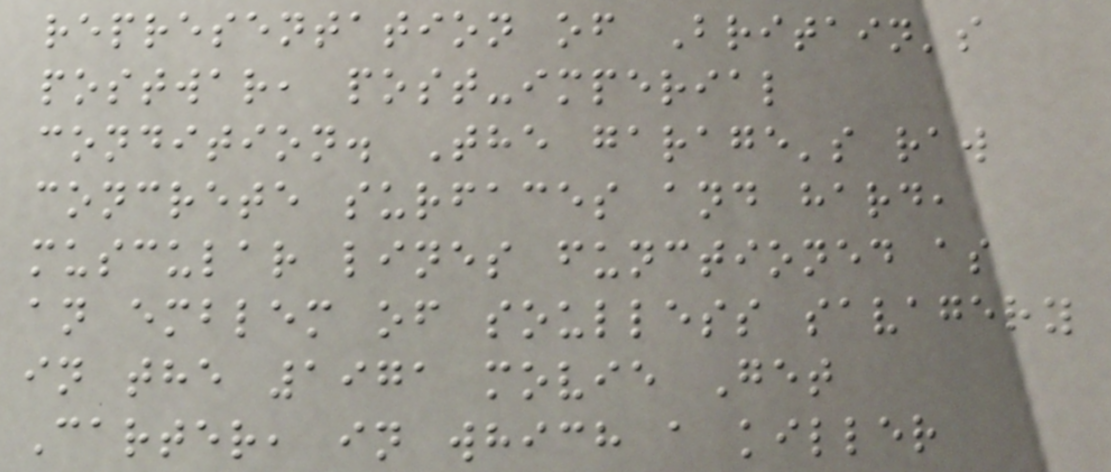representation of Britain's
postwar, post-imperial
condition. The garage's raw
concrete surfaces and hard,
muscular lines functioned as
an emblem of soulless savagery
in the 1971 movie Get
Carter, in which a killer
